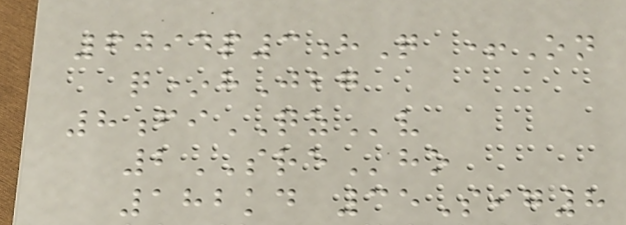6094p3hQ +On
q*hJbg
8fiQZv
2SREho
182kd 35Sig8
